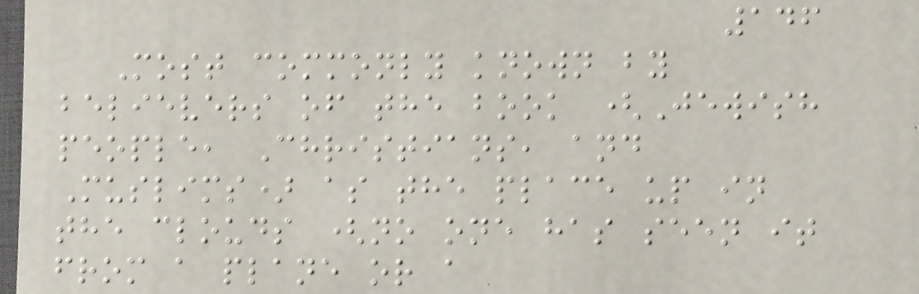146
Most commonly known by
believers of the book (Jewish
people, Christians, and
Muslims) as the place up in
the clouds (no one has seen it
from a plane or a
